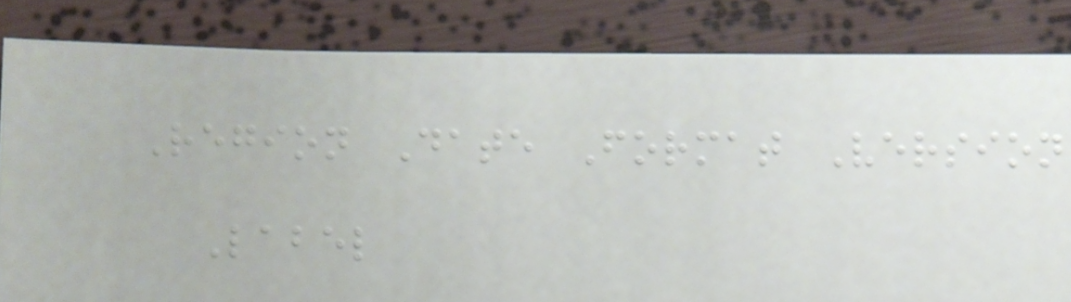Region Date Format Version
Label
